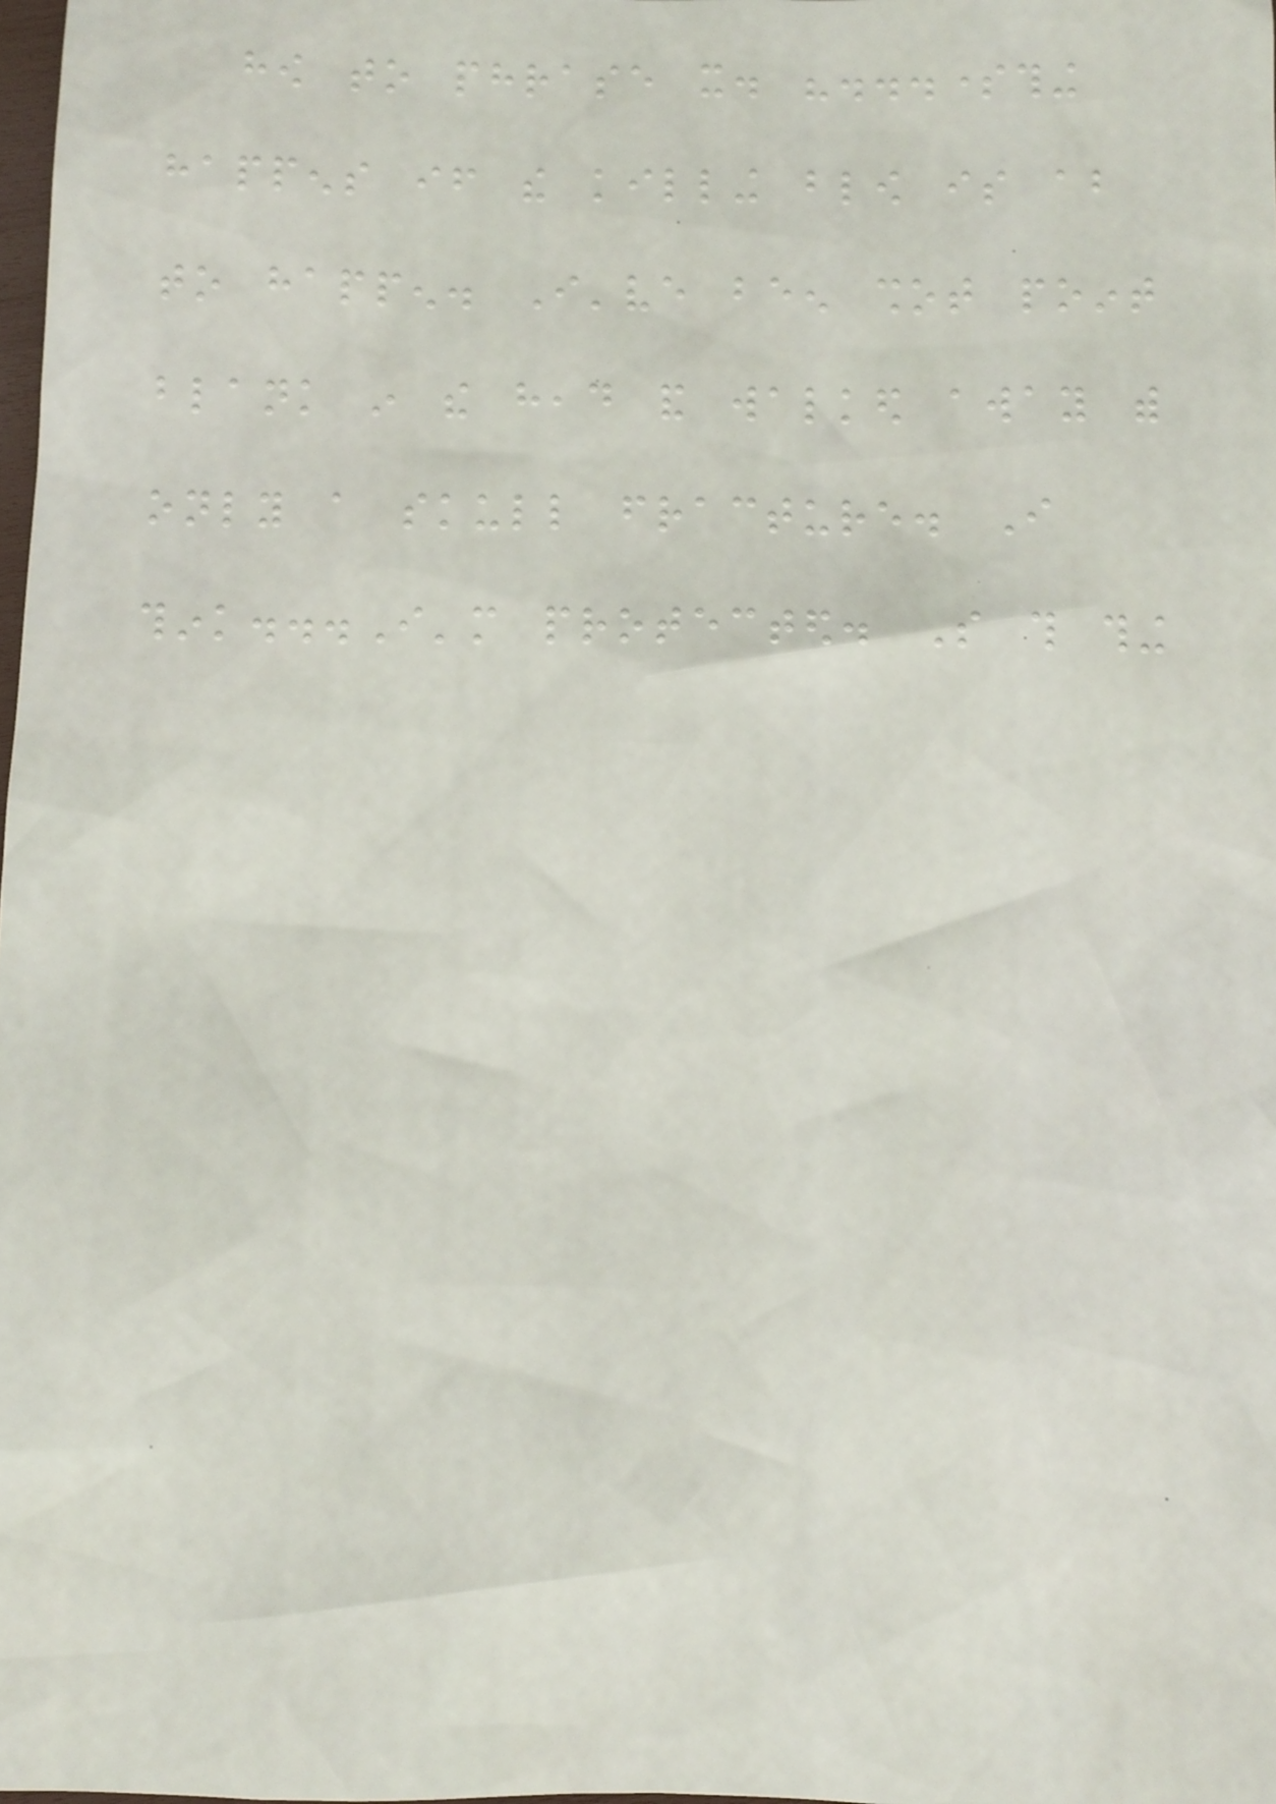how to phrase it. "...something
happens if the killing blow is about
to happen. I've been shot point
blank in the head and walked away with
only a skull fracture. I
think...I'm protected. So this thing
